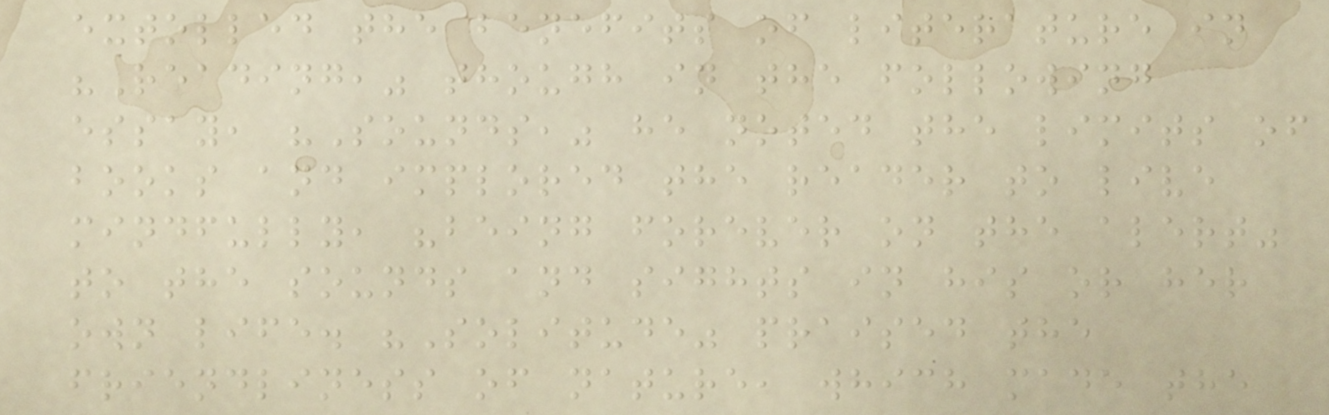extolled the benefits of literature in
"Reading," though in the following
essay, "Sounds," he noted the limits of
books and implored the reader to live
mindfully, "being forever on the alert"
to the sounds and sights in his or her
own life. "Solitude" praised the
friendliness of nature, which made the
